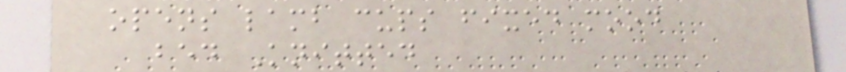opens lamb cups fixed mood
bed Knitted
